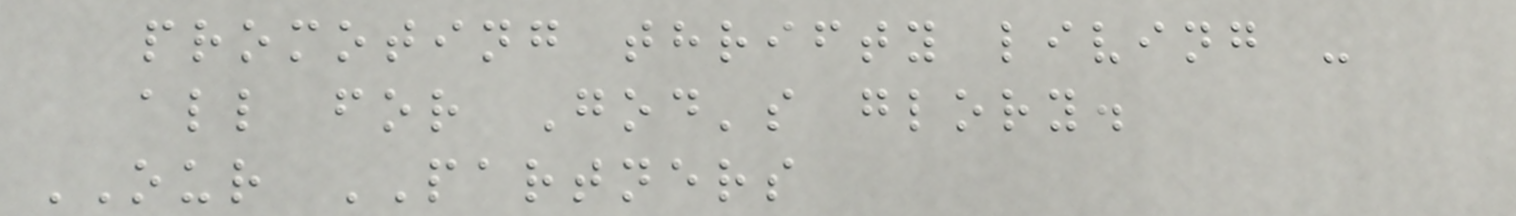promoting thrifty living -
all for God's glory.
OUR PARTNERS
